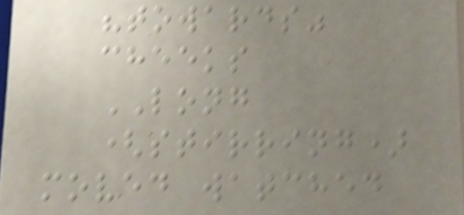"towards"
cheeks
LONG
(stirring)
moved watched
